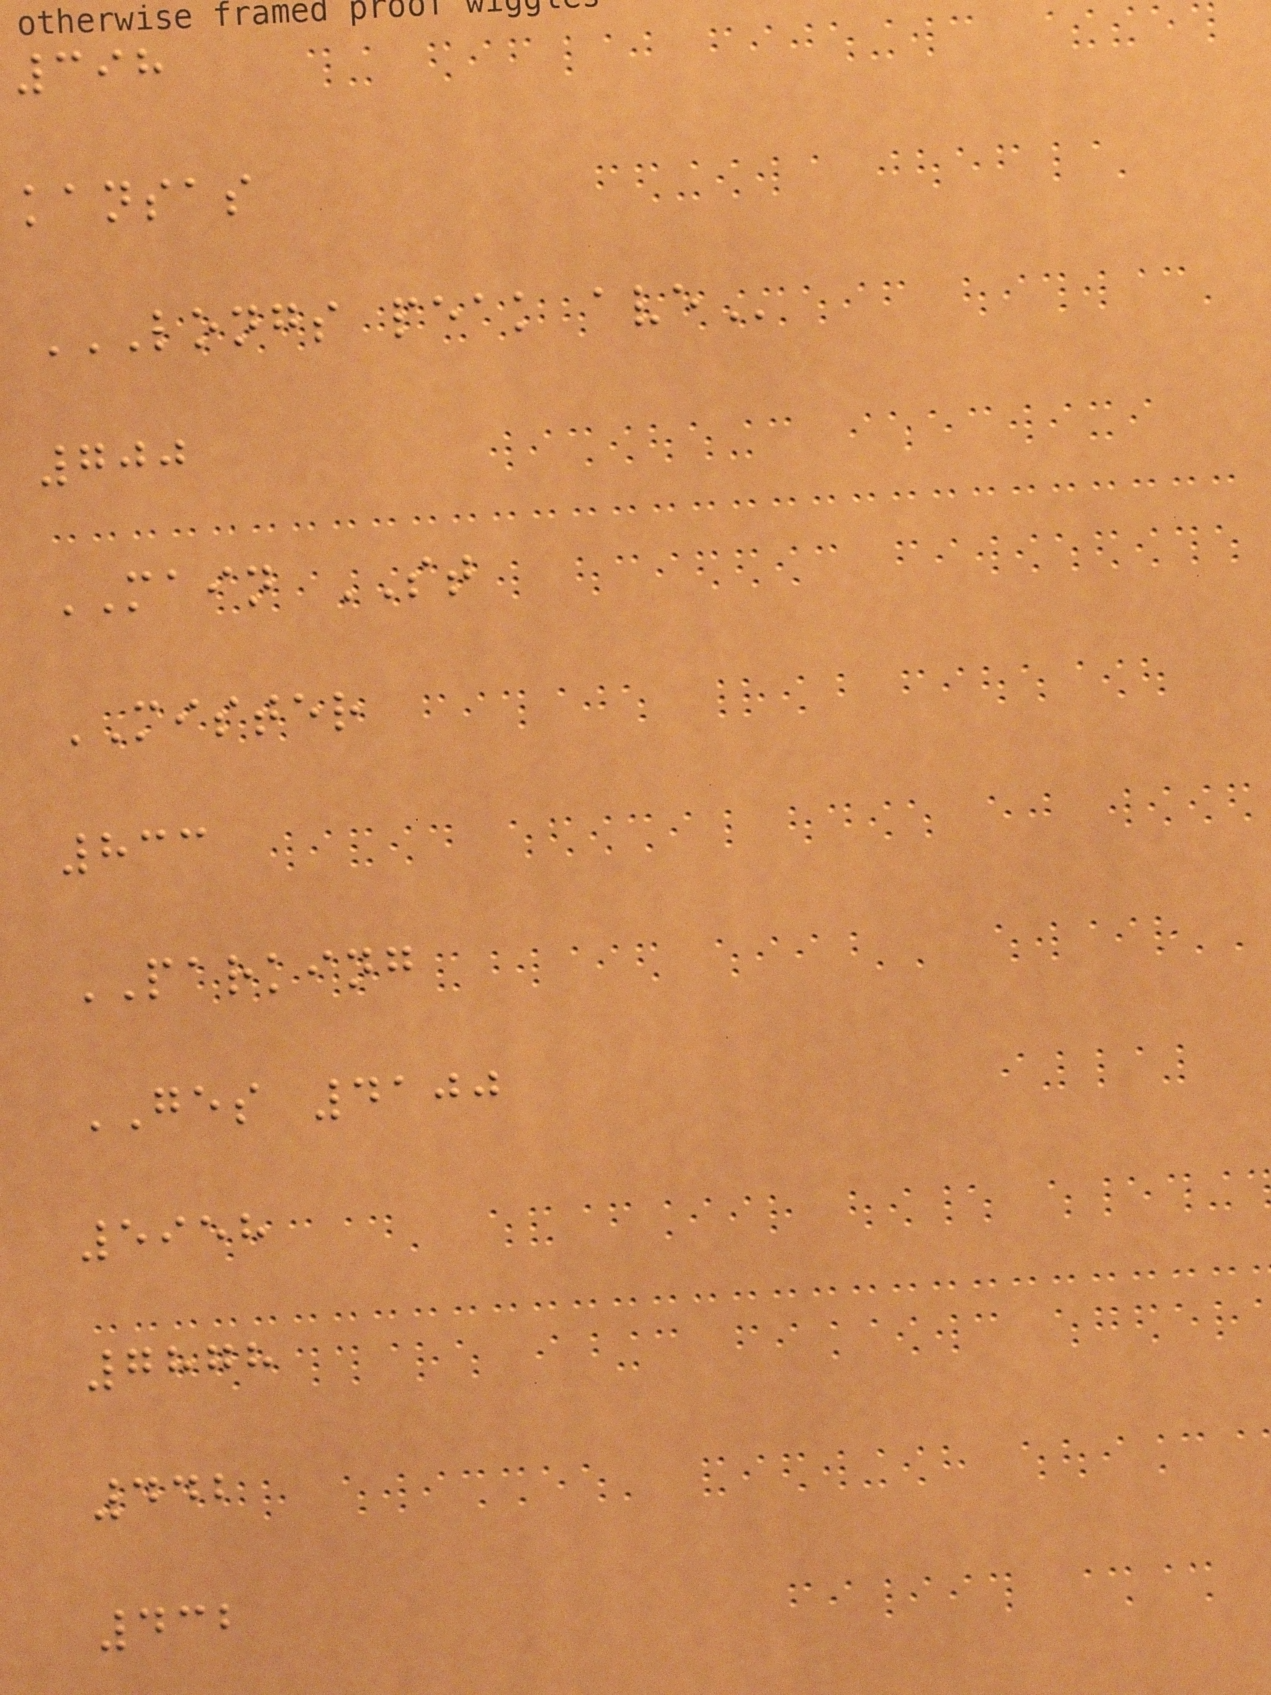398
kansas
LONGS PEAK AVE
700
MAIN ST
MISTER
833
PARKING
GES 4100
5958
7878
442
432
